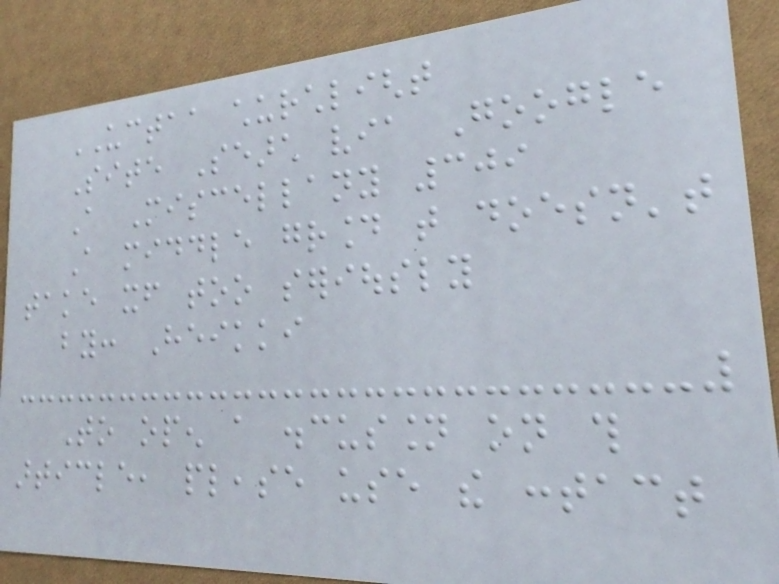UCTAA churchlight
Site Search via Google
A Miscellany 309
A middle ground that doesn't
take itself too seriously
by: Heikki
To open a discussion on this
article, please use the contact
